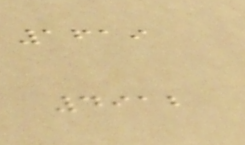1619
4912
